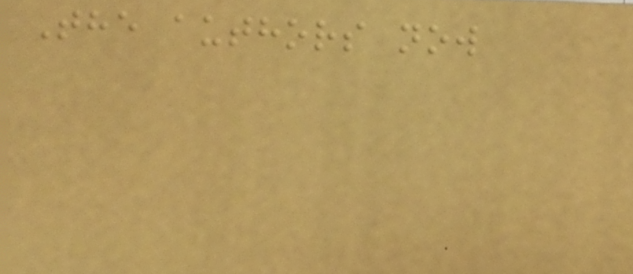The authors now
